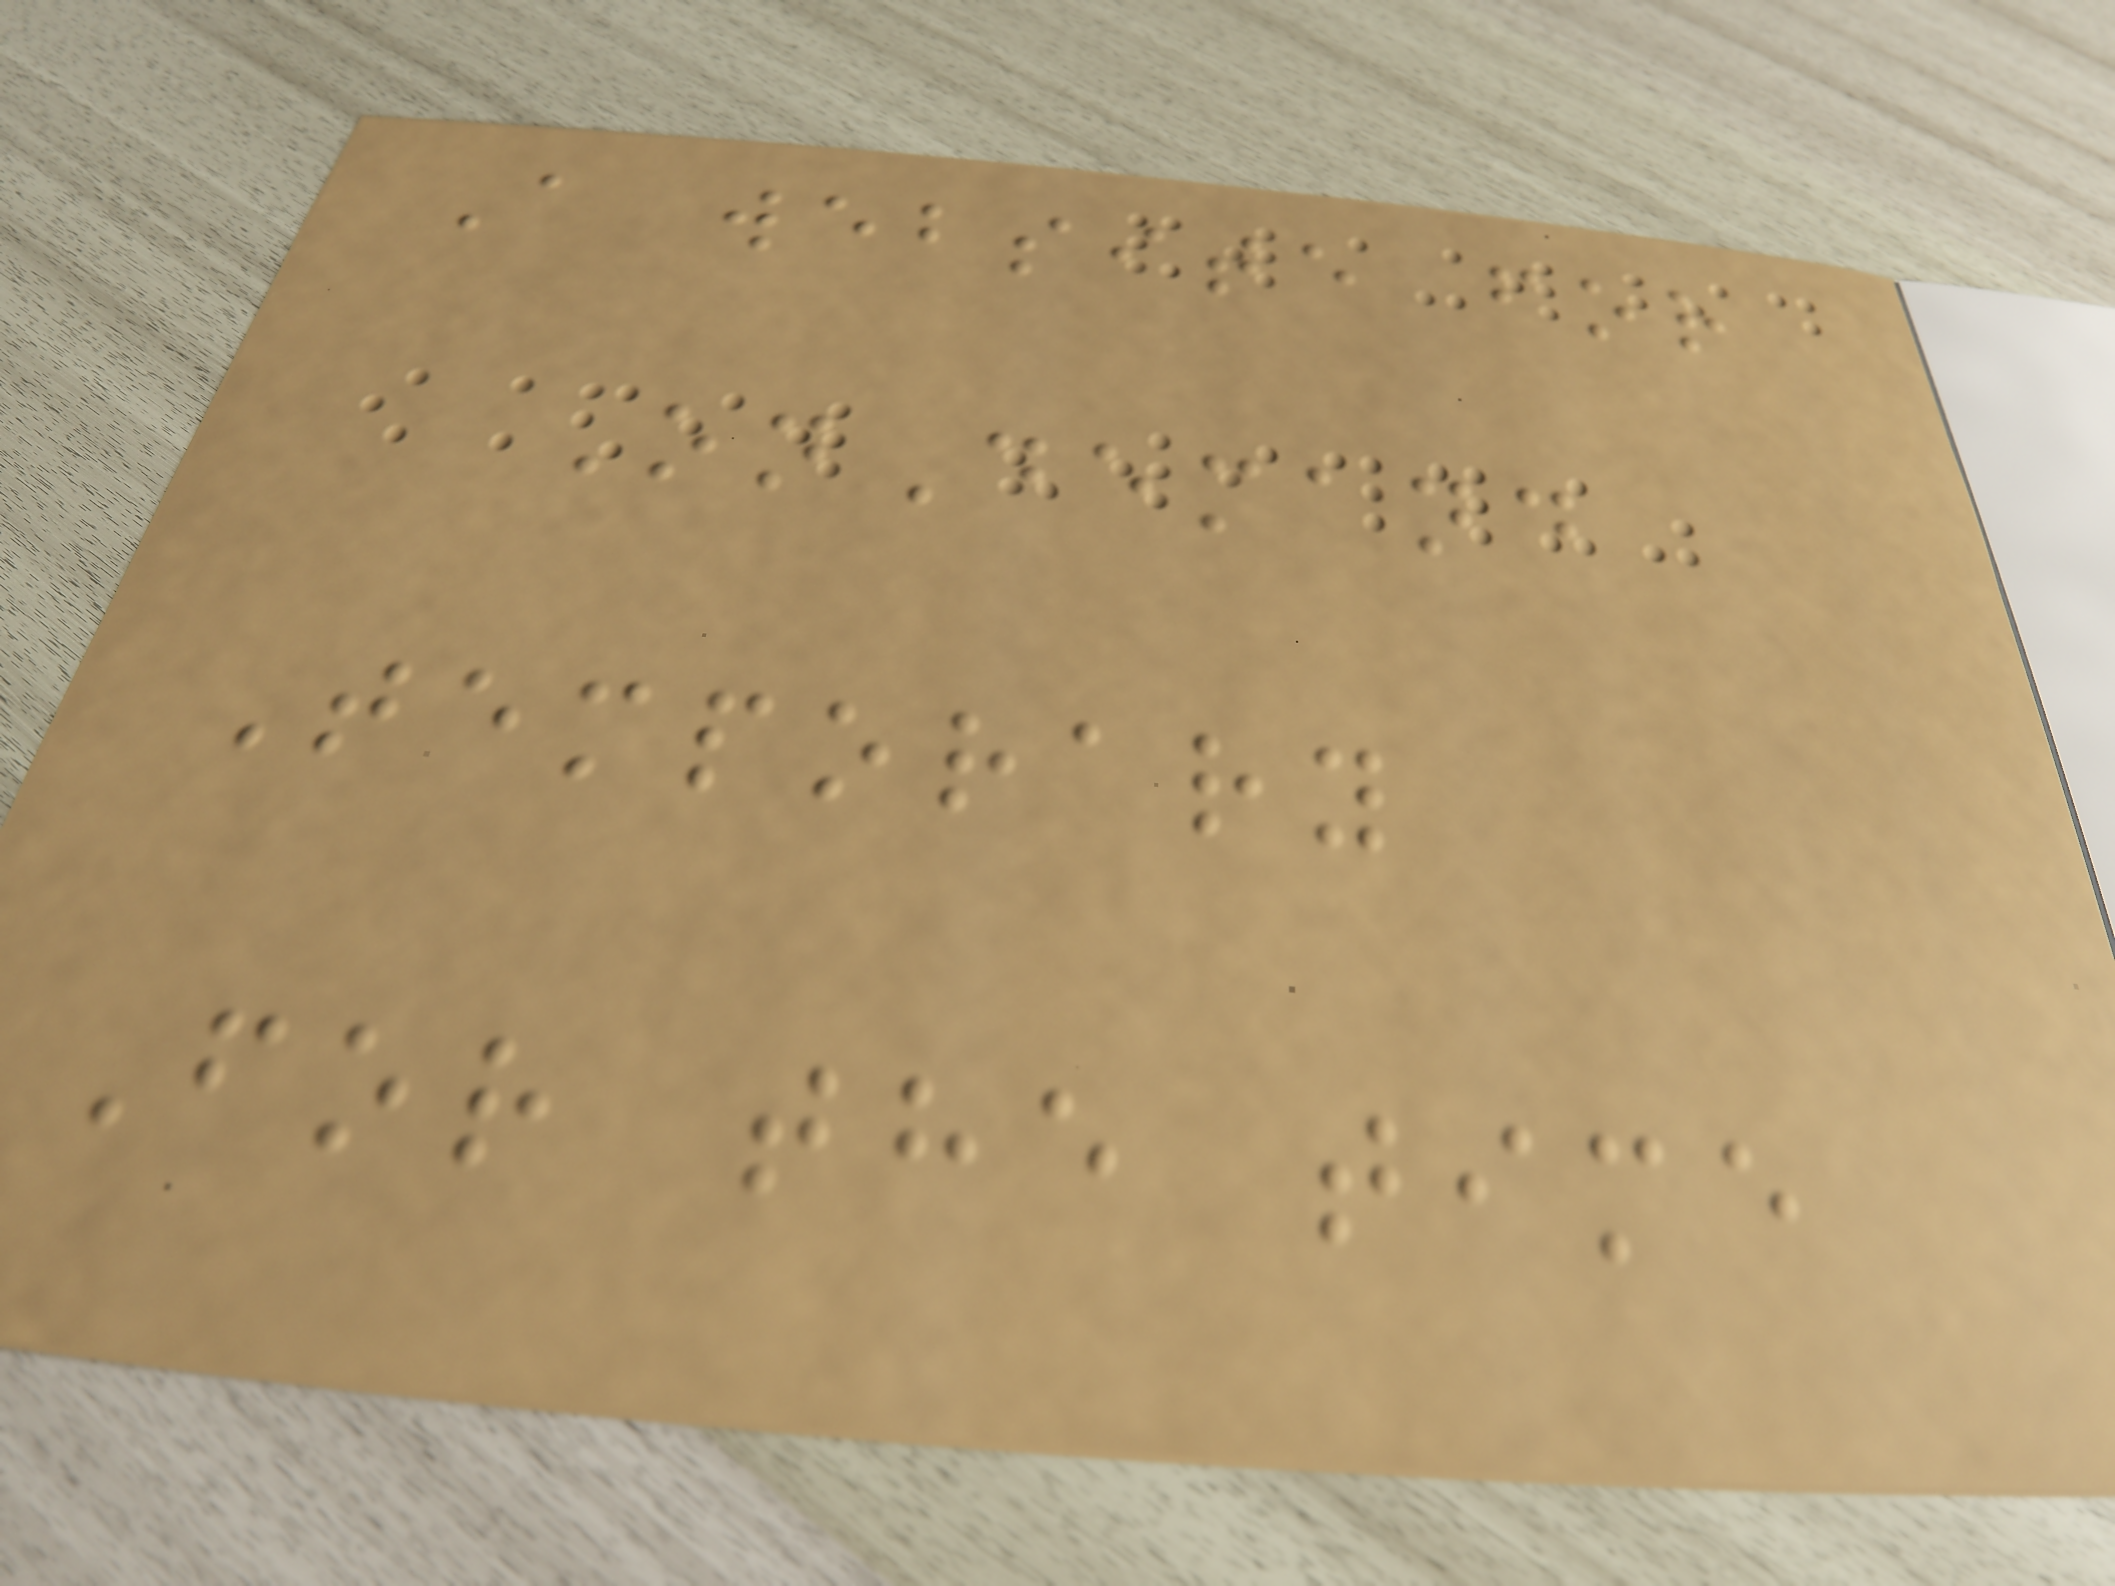A website for
OnDemand
Temporary
For the time
